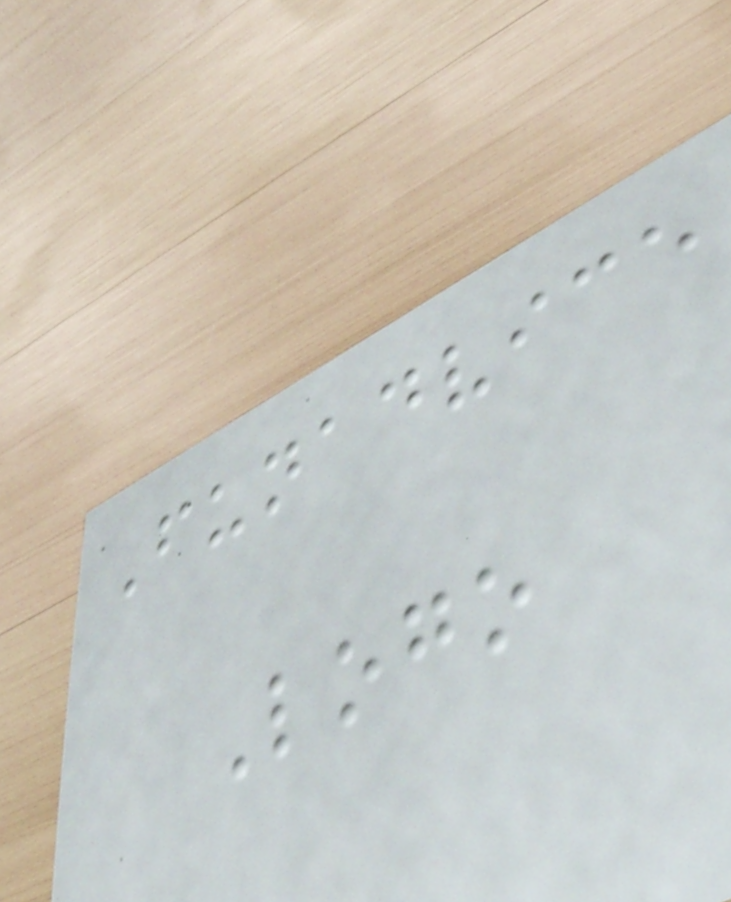Funadvice
Logo
